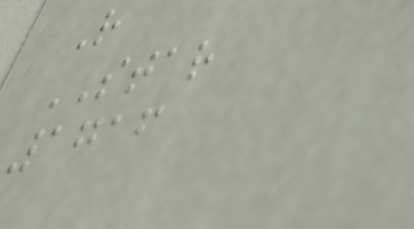R
STAR
1716
